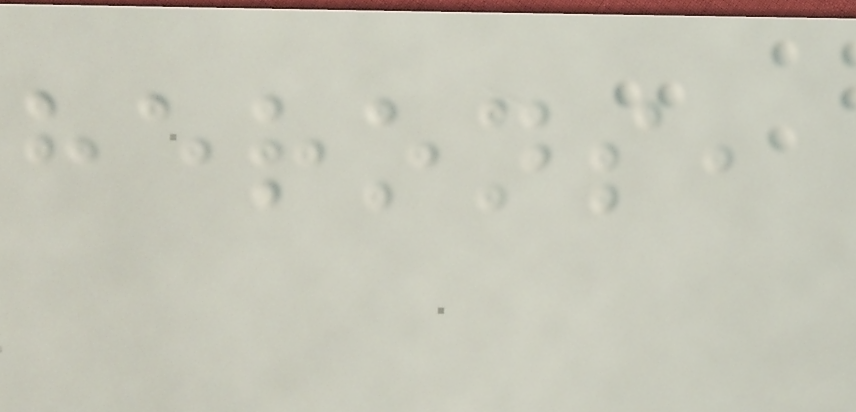herons,
